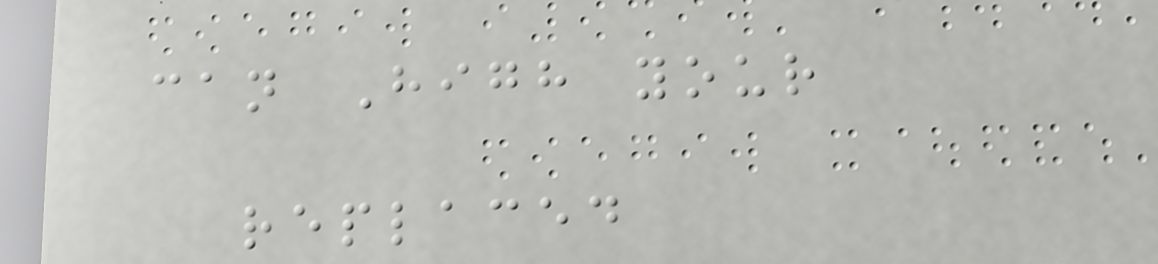can High your
replaced
